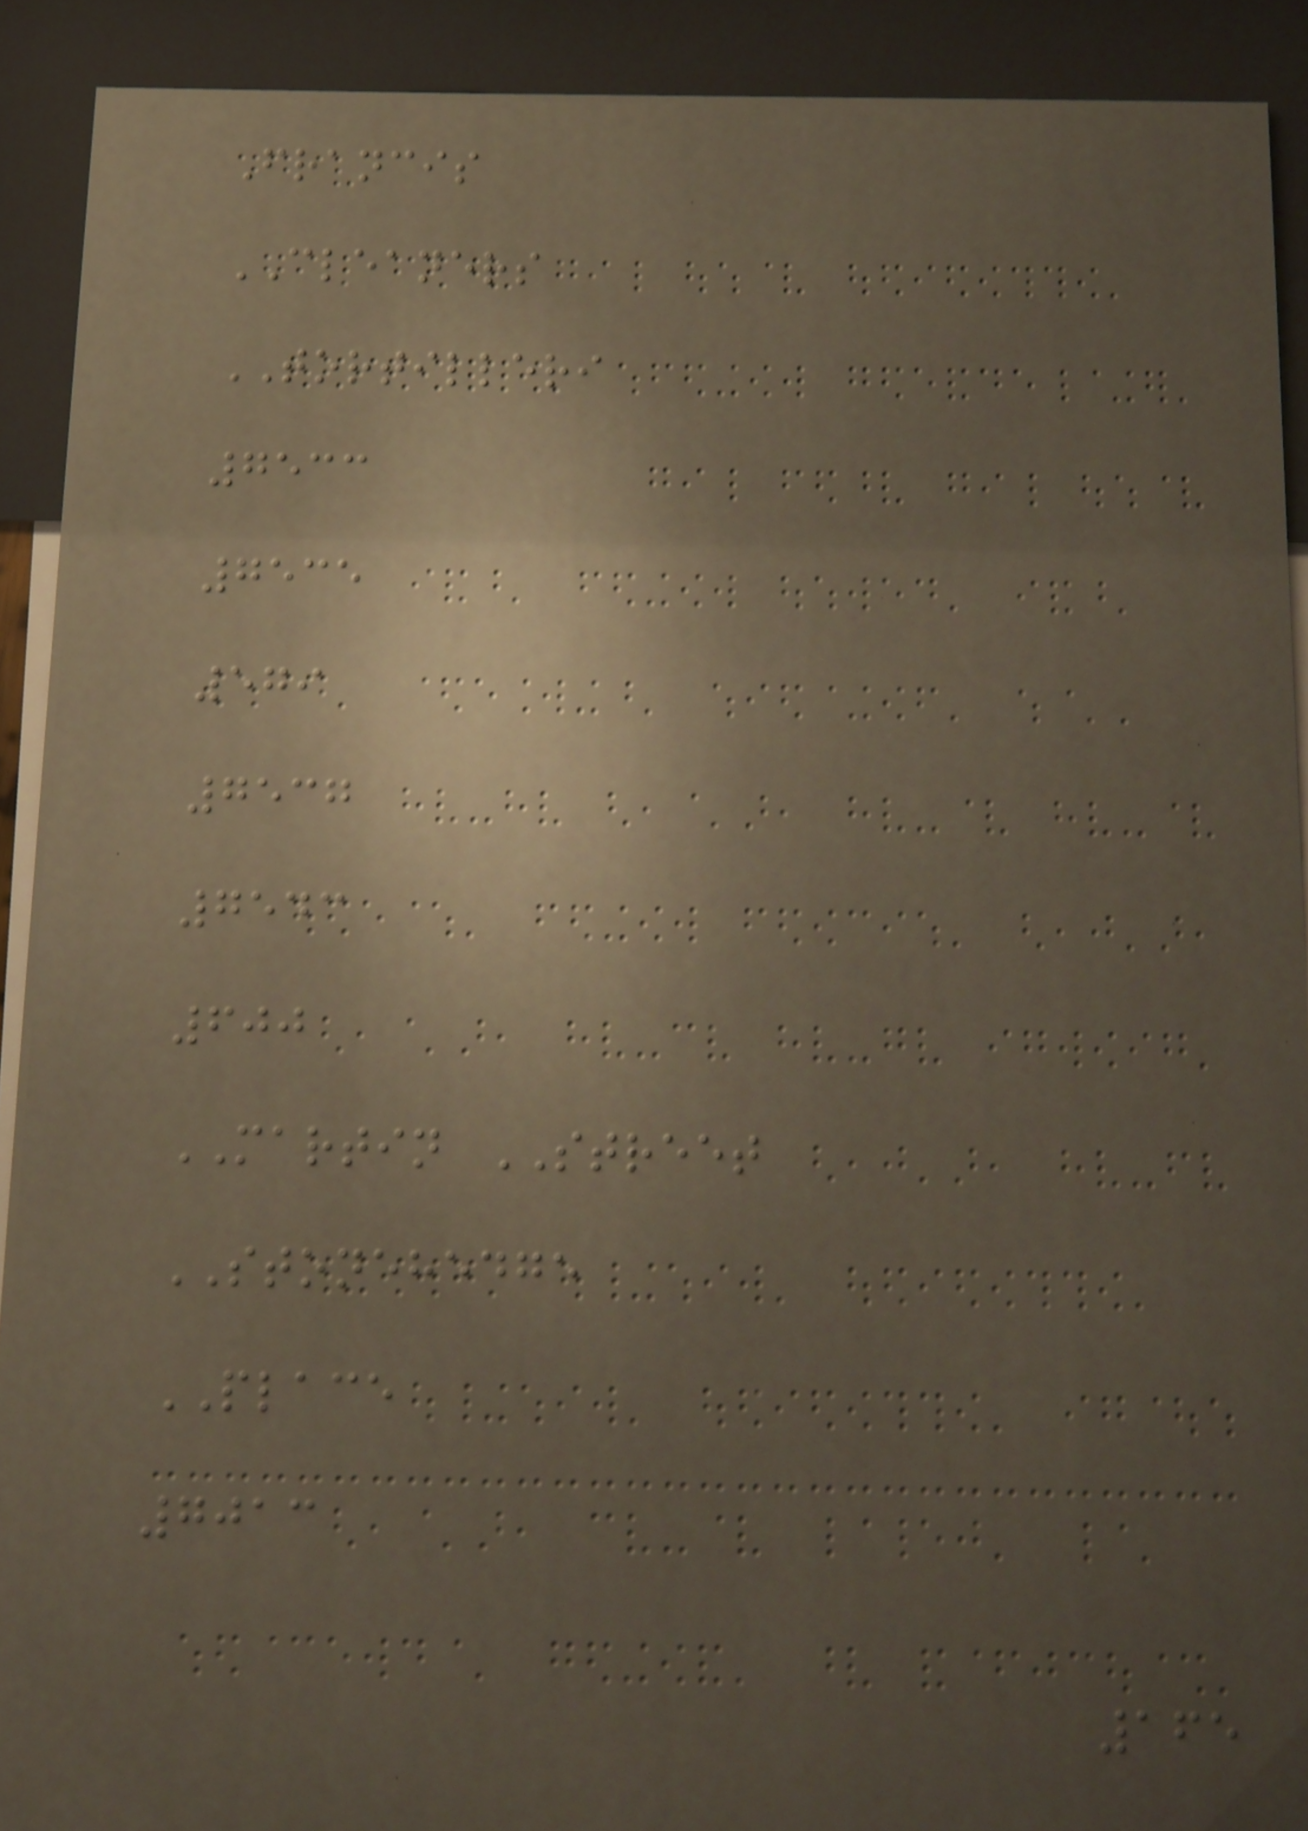Francis
CLEANERS
TORTILLERI
7533
7535
579
7537
7543
600
MARTIN STREET
STONEHEDGE
PLACE
7013
165
